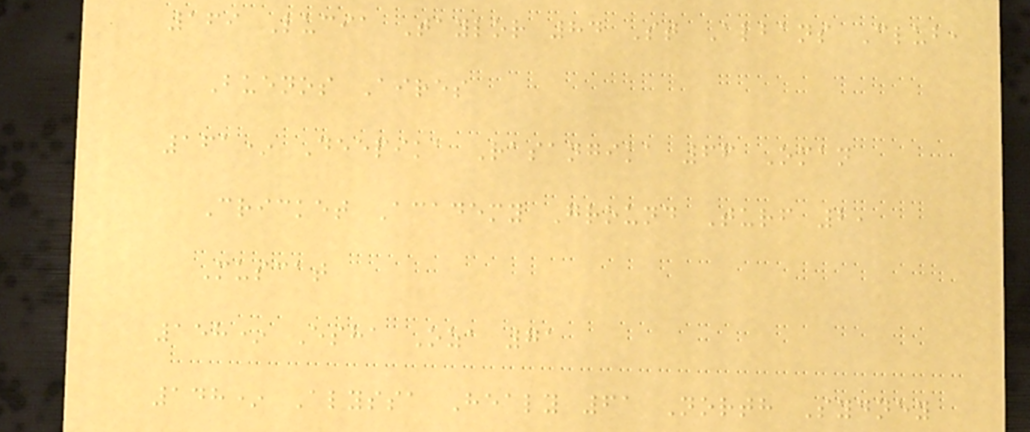169 Lucia Taylor 84 St Albans Club,
Buenos Aires
161* Deepika Rasangika 66 Oman
Cricket Academy Ground Turf 2,
Muscat
158* Esha Oza 71
148* Alyssa Healy 61 North Sydney
